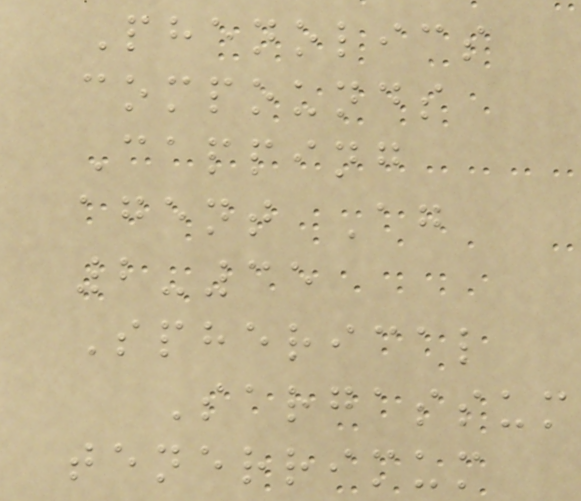Phenolics
compounds
Capping
agent Ag
2-35
Spherical
Sargassum
tenerrimum
